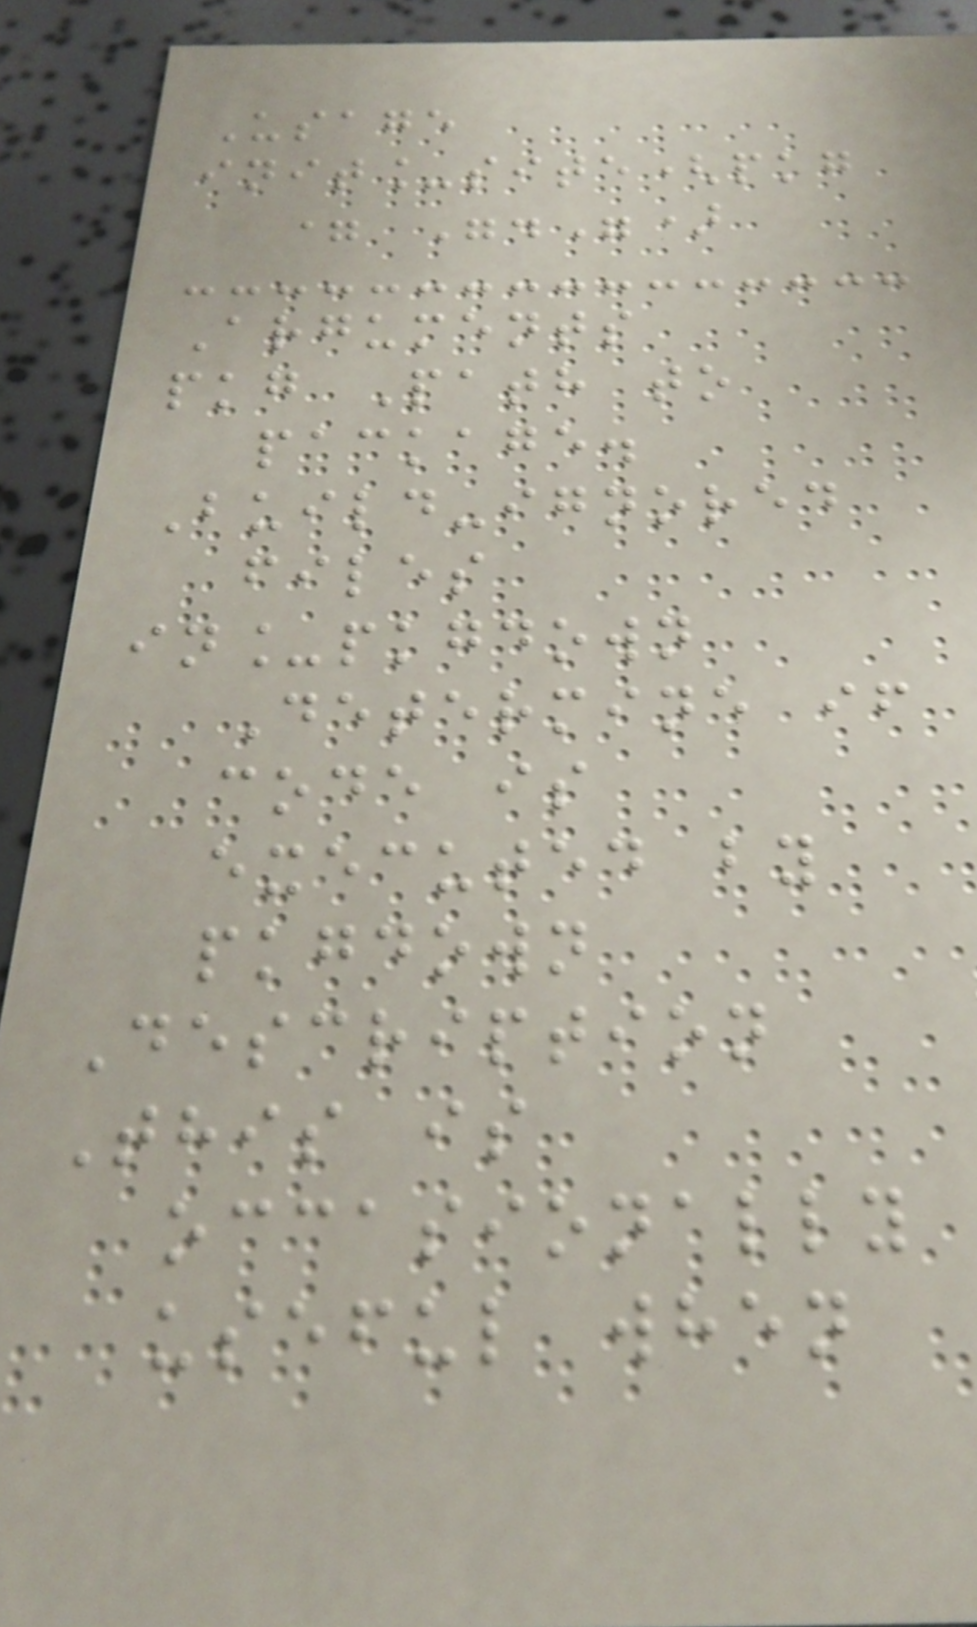Usage
init_site(pkg
= ".")
Arguments
pkg Path to
package.
Build-ignored
files
in_pkgdown
Determine if
code is
executed by
pkgdown
Description
This is
occasionally
useful when
